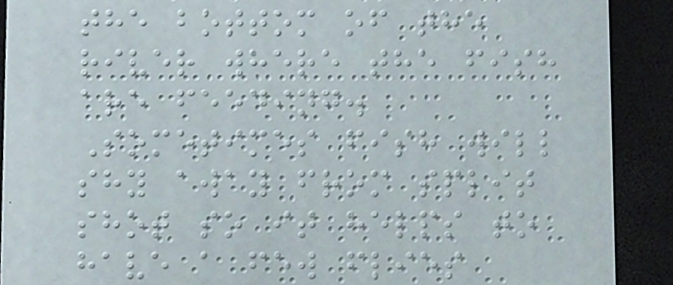the bottom of the
river where the fish
are feeding.
Sometimes fish will
shy away from split
shot so it helps to
have a few flies
